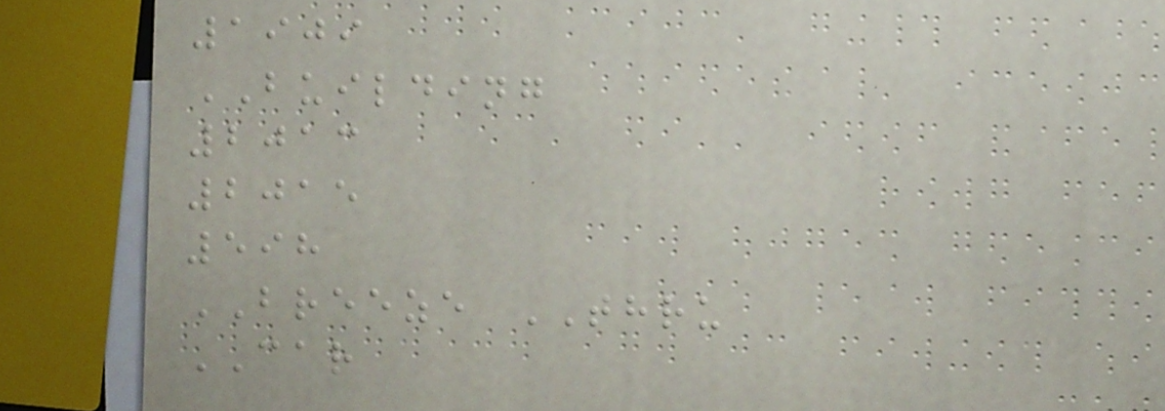1909
BUILDING
2013
2015
598
BREEZE THRU
CAR
